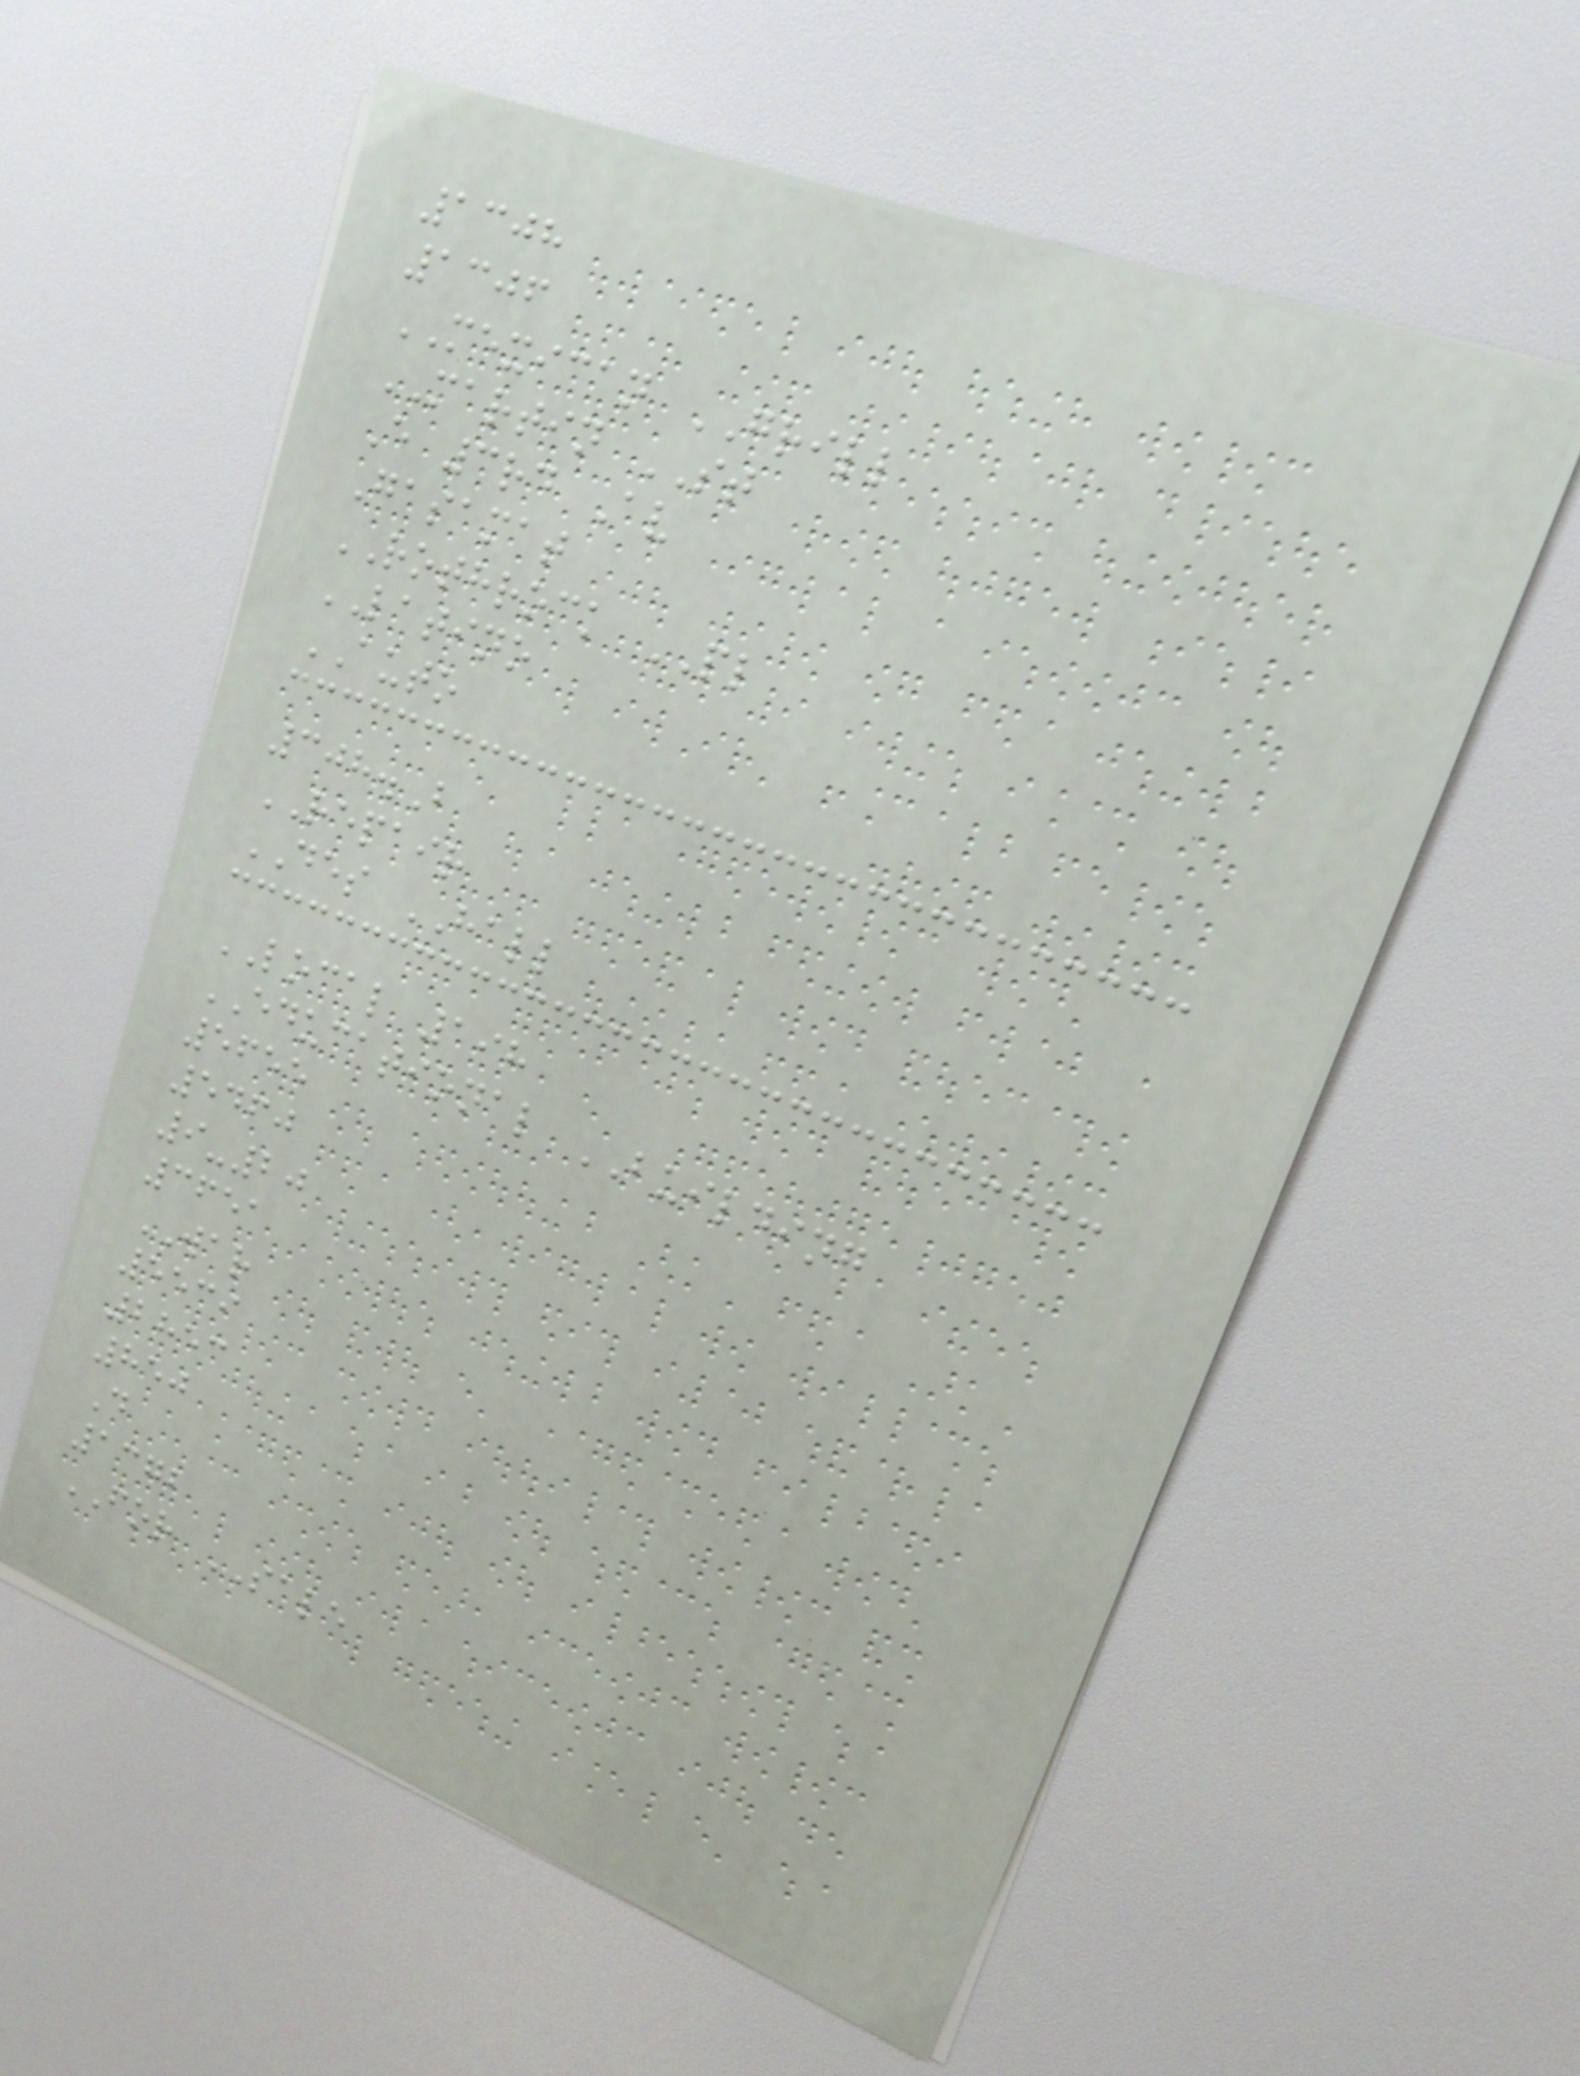1308
1306
MEXICAN GRILL
MARTIN ST
E 3rd Av
Gasamat
ROTHROCK PL
LATINO
AUTO
308.B
REPAIR
DES HALL
LOCAL 198
EDUCATIONAL BUILDING
5655
5460
9-20
3651
WAR
5539
2853
850
D
1372
FOR SALE
